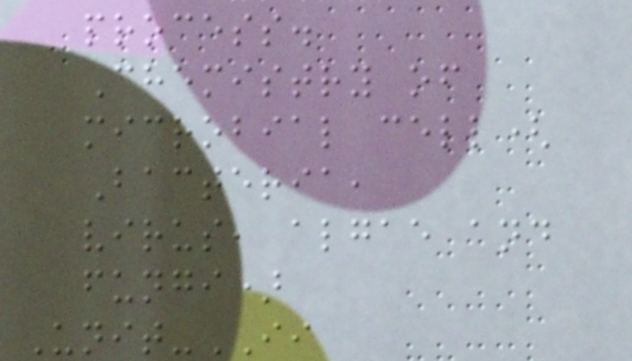process.
Chemistry of
microbial cell(
Bacteria,
virus, algae and
fungi)
Unit-II
